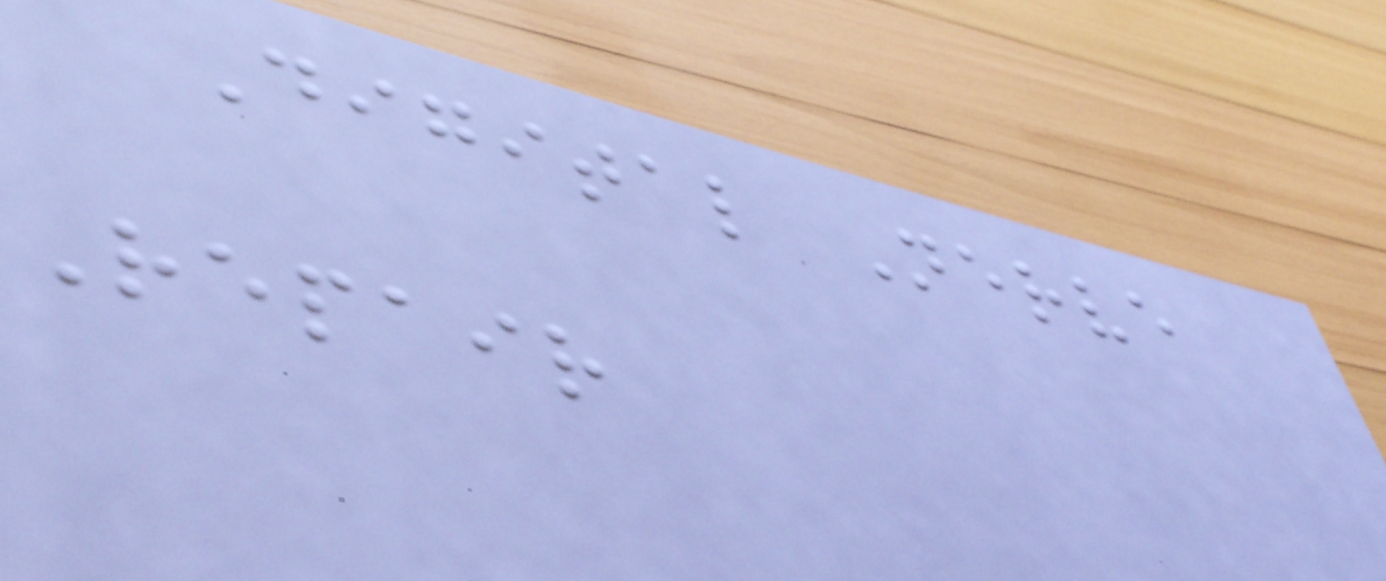Digital Nerve
Repair
